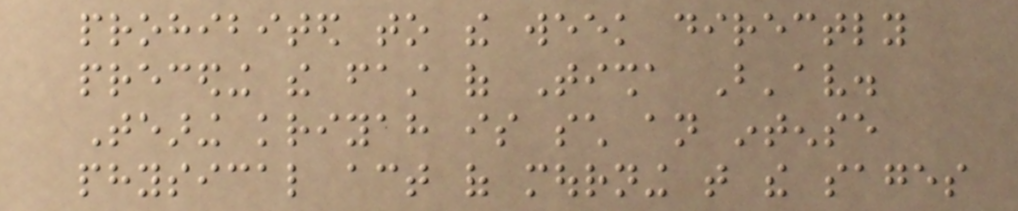prohibited to the week directly
preceding the fast of Tisha B'av.
Tearing kriyah is such an intense
physical act of mourning that the sages
